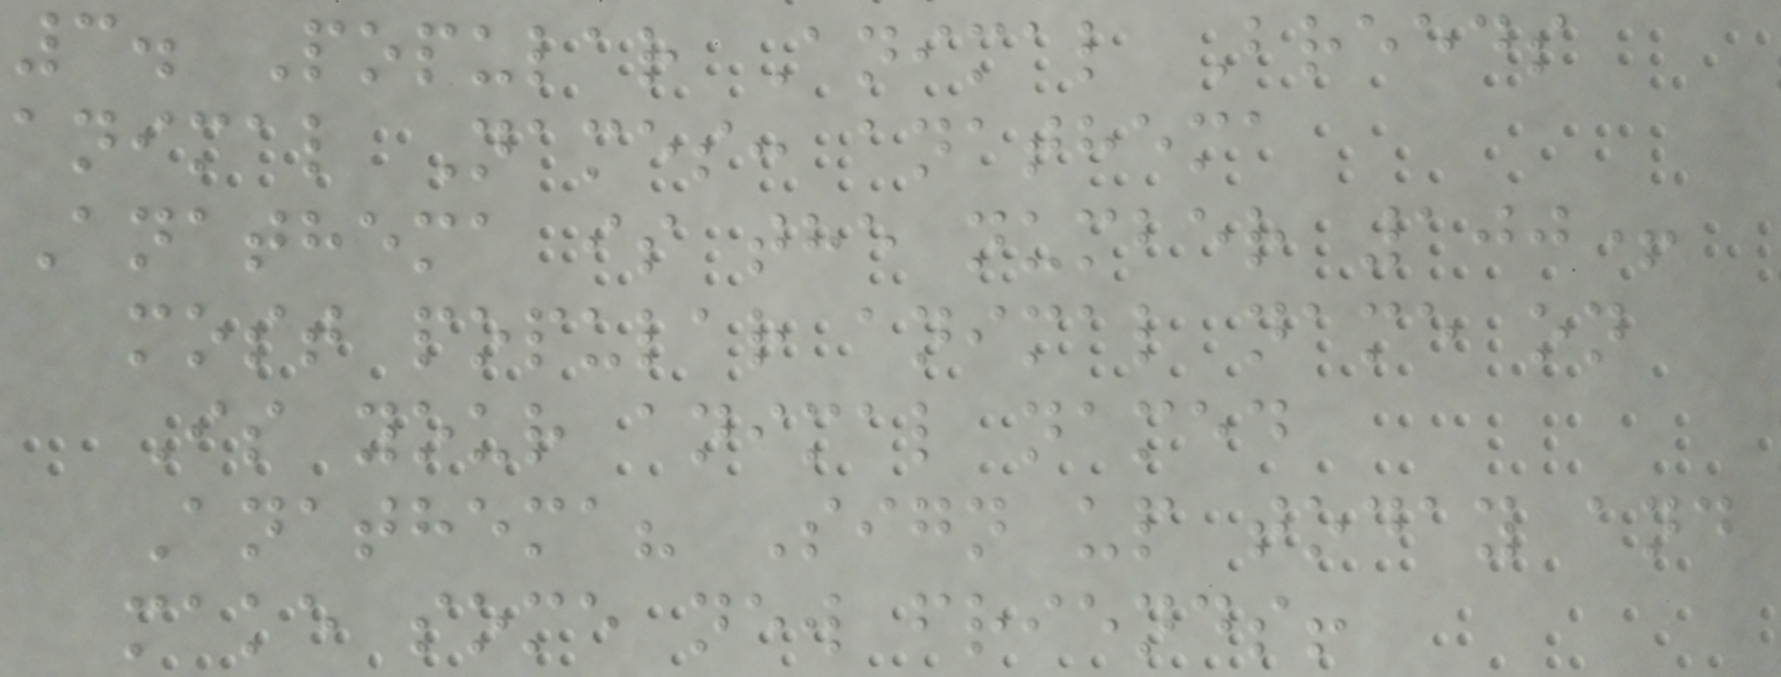3. Popular Animal Breeds
animal Names: anathema
Anathema is the number 100+
most popular animal name on
Is your animal named
Anathema? Sign up today and
make some new friends!
